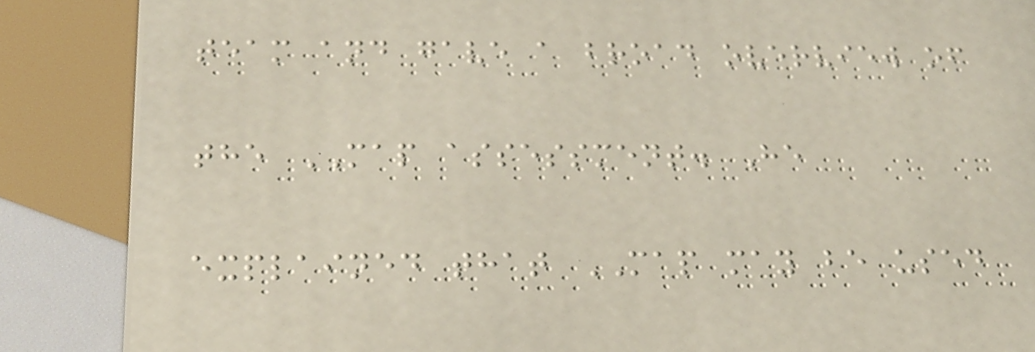team and gave a broad overview of
the MAP assessment. He
explained that MAP may be used
